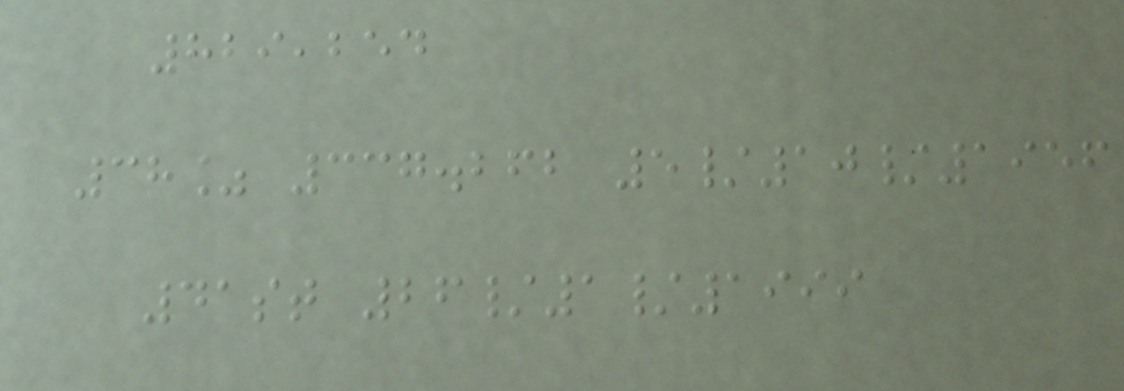829,254
38% 337.262 5/10/1956
41st 26/1/1999
